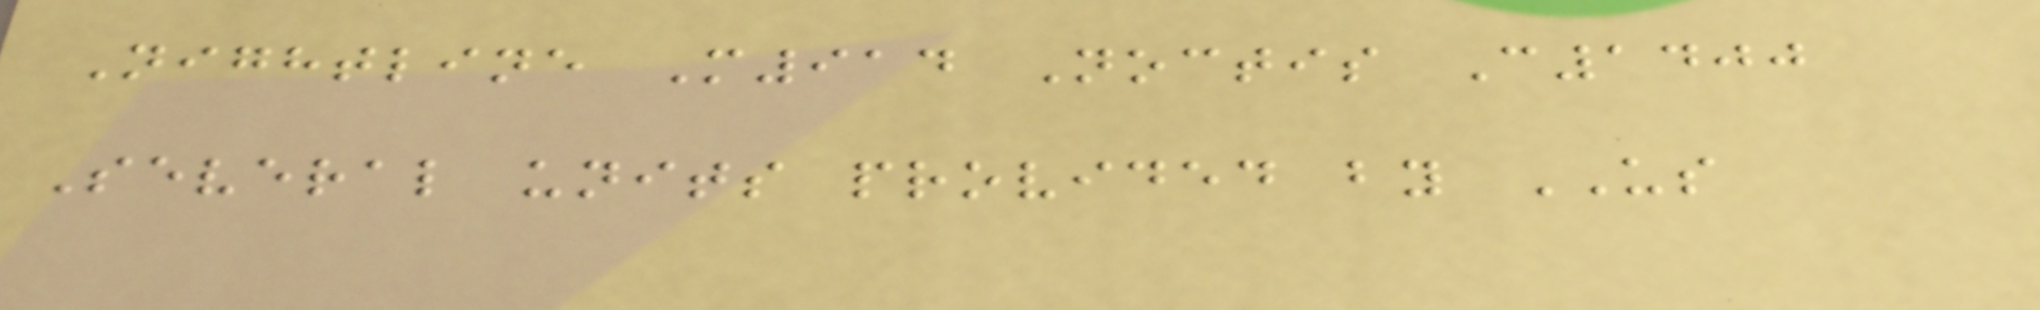Nightline M914 Noctis C1400
Several units provided by US
